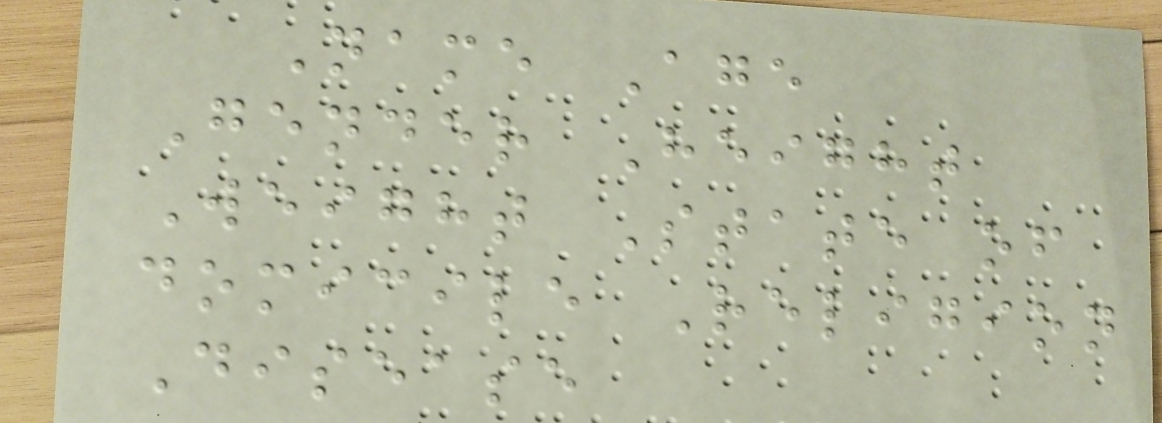Name Age
Gender Height
Weight State of
domicile Religion
Disease
